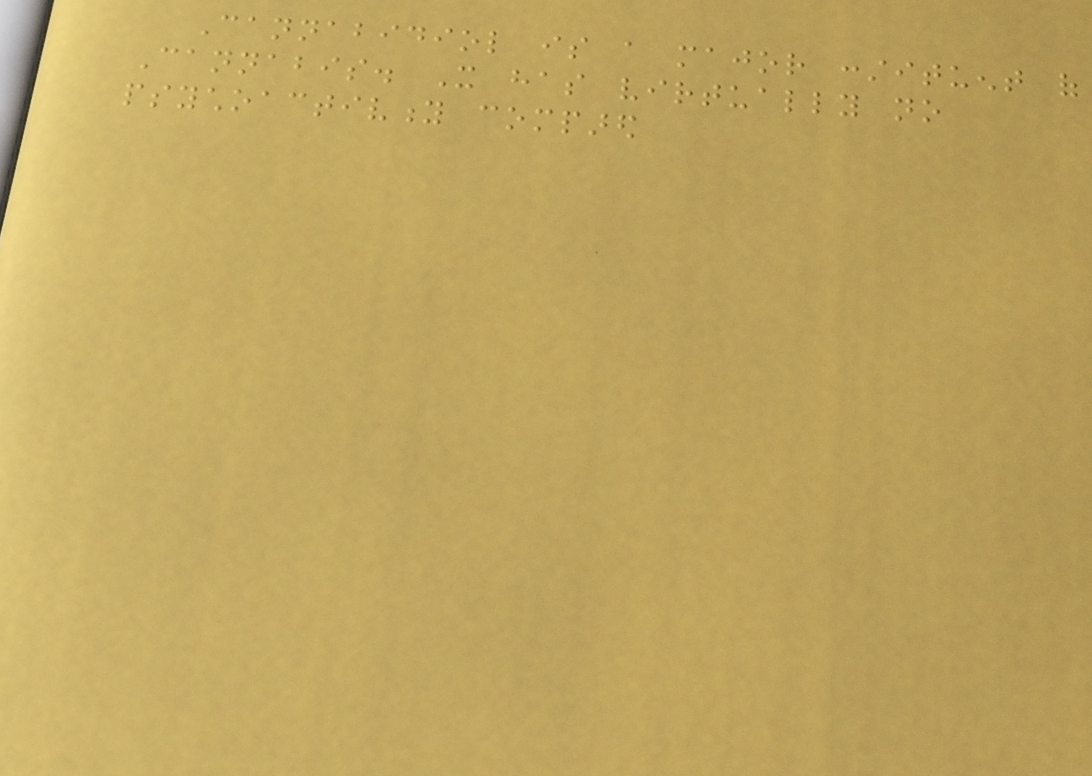Cannabidiol is a major constituent of
Cannabis. It has virtually no
psychoactivity compared
